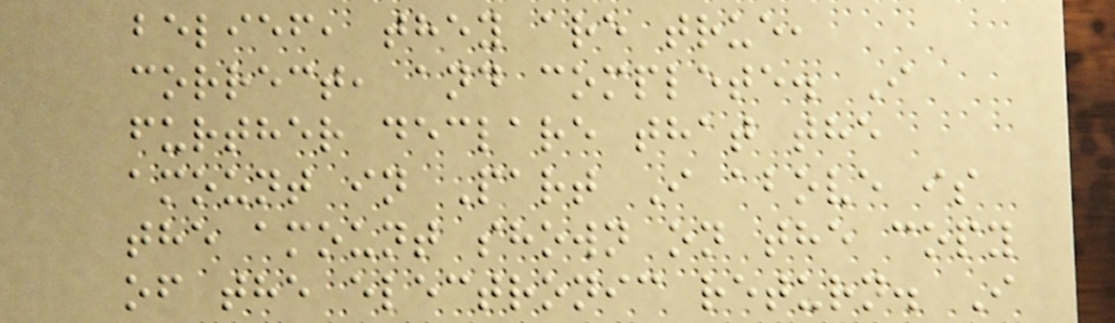belief, they are true,
correct, and complete. I
further declare that the
amount in Part I above is
the amount shown on the copy
of the electronic return. I
